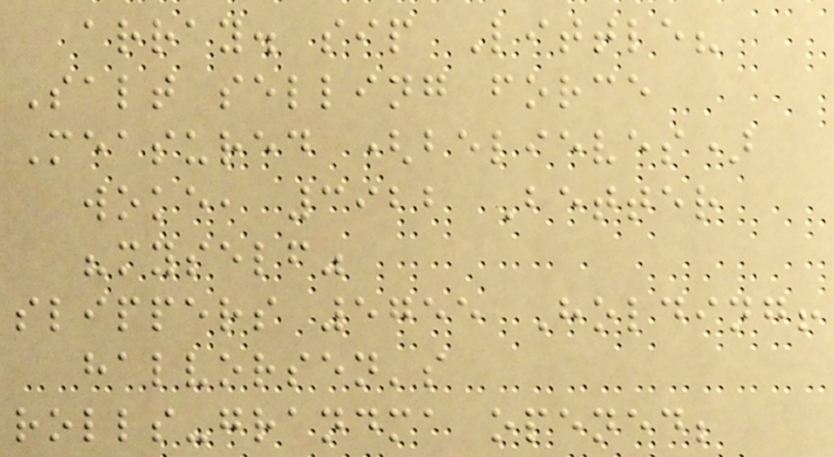array. sip Little?
Salt selling force
Measured (believes)
woke, 3922 Better
"myself"
slippers 5755 Holding!
halvorsen's
rolls-grandma opened;
